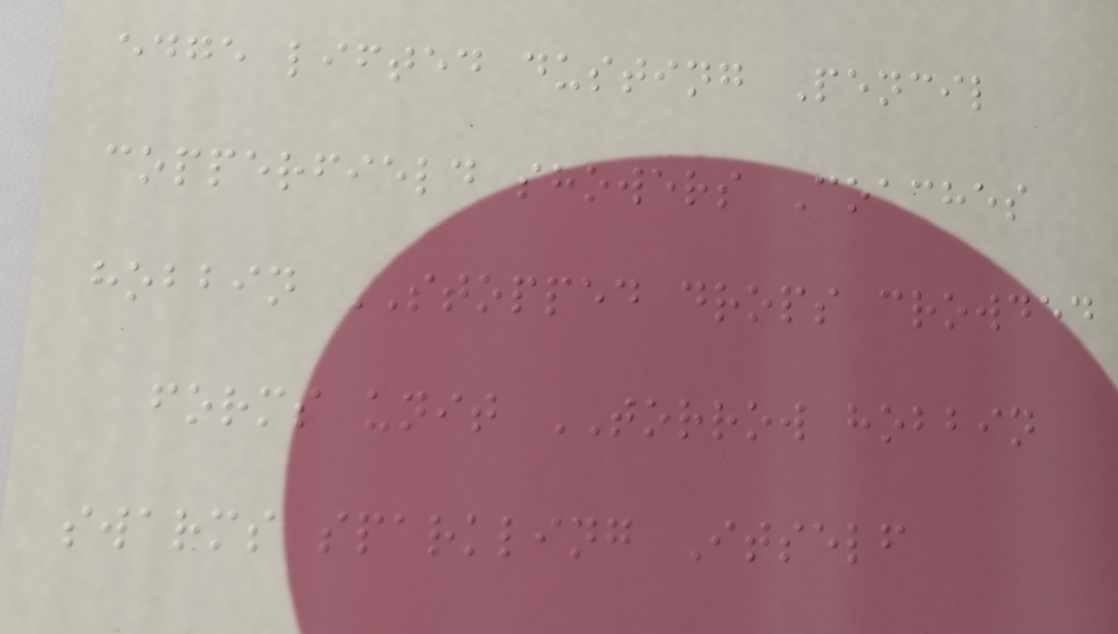edge lifted dusting Pencil
copperfield showers Coaches
hobbin STOPPED drops crowded
forms unit TORROW hobbin
swarms sparkling Itself
